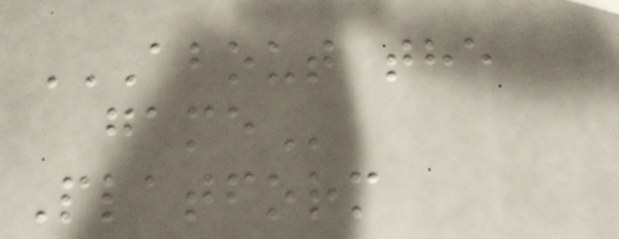ABOUT THE
GAME
Platform
